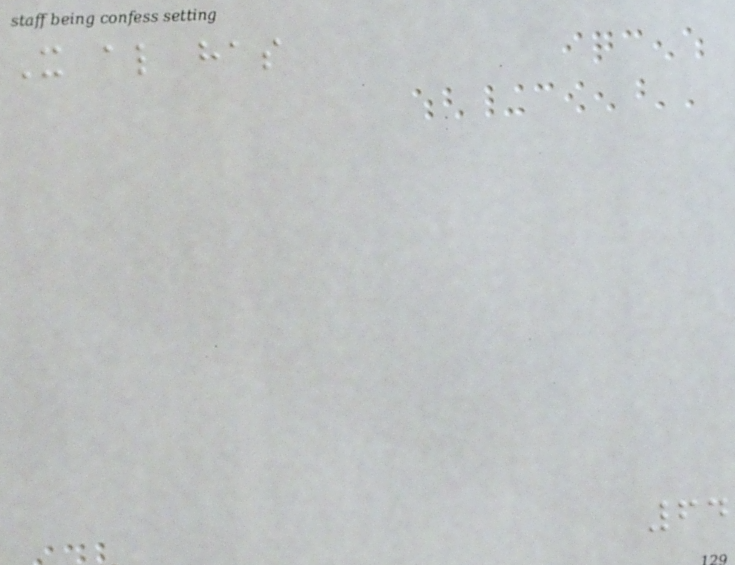It also has
64
